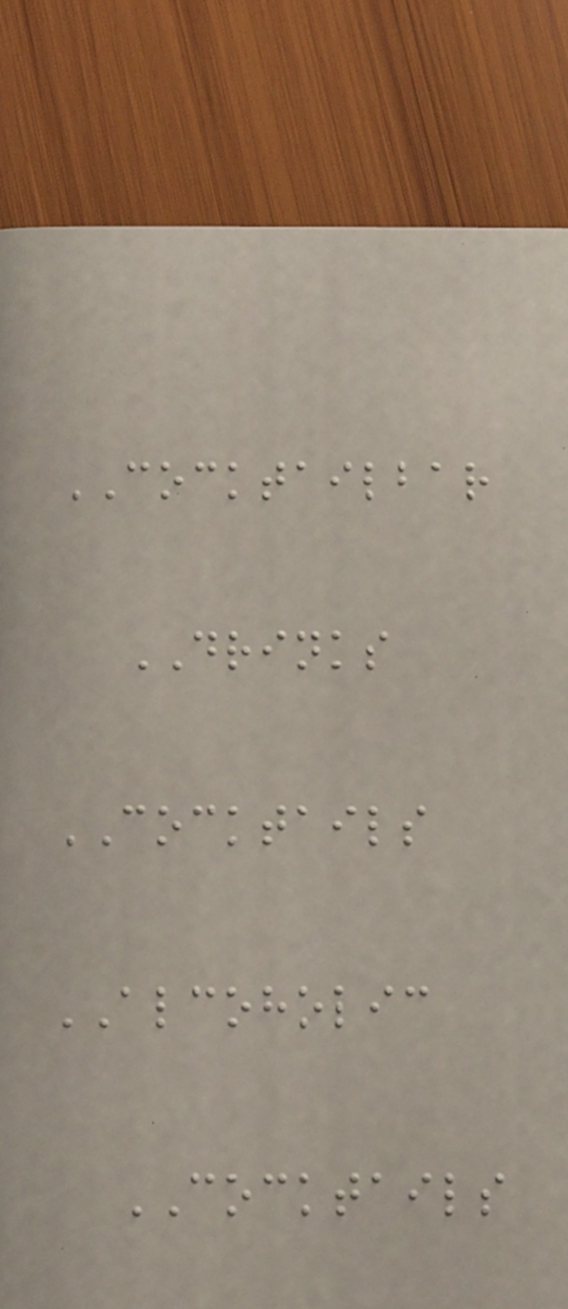COCKTAILBAR
DRINKS
COCKTAILS
ALCOHOLIC
COCKTAILS
